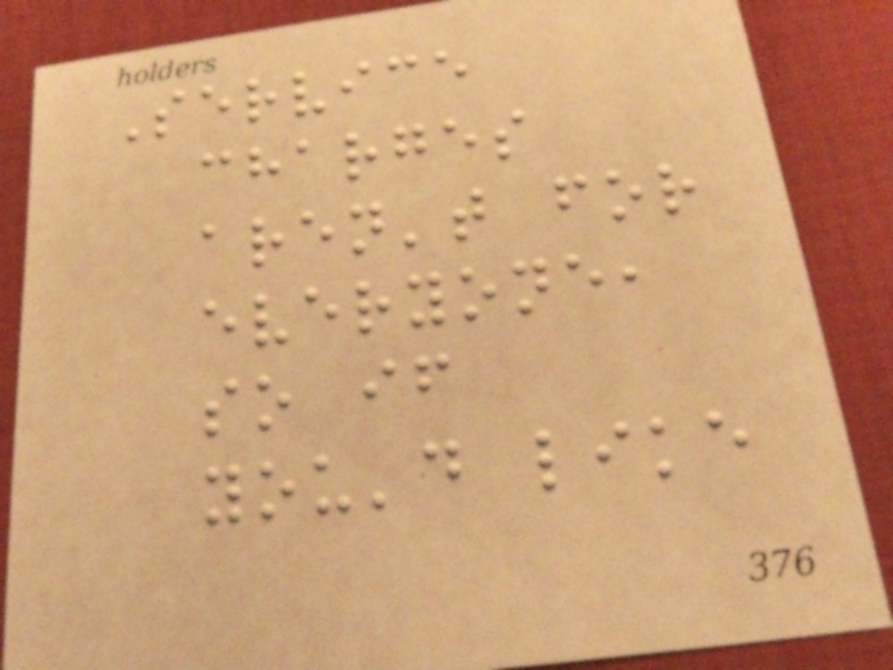Service
charges
aren't for
everyone,
so if
you'd like
